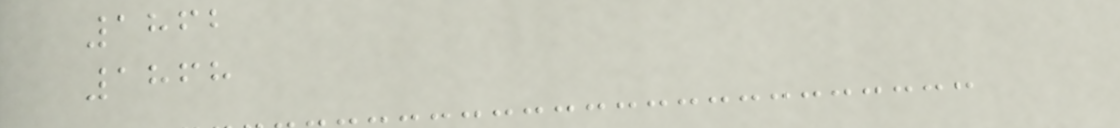1862
1868
